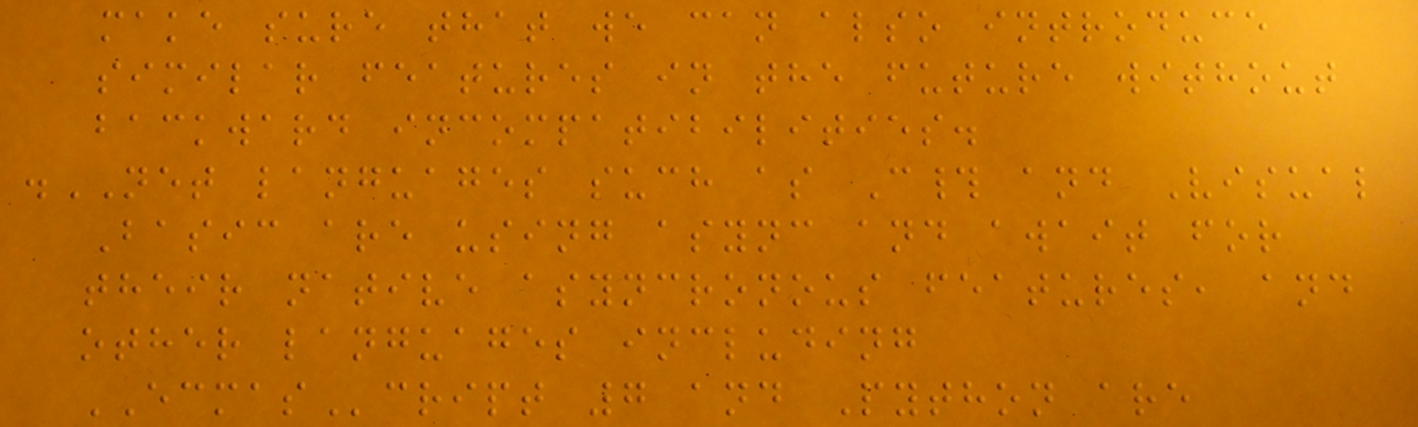make sure that we can also introduce
similar features in the future without
backward incompatibilities.
.NET languages such as C# and Visual
Basic are using async and await for
their native asyncronous features, and
other languages including
ECMAScript 7 and Python are
